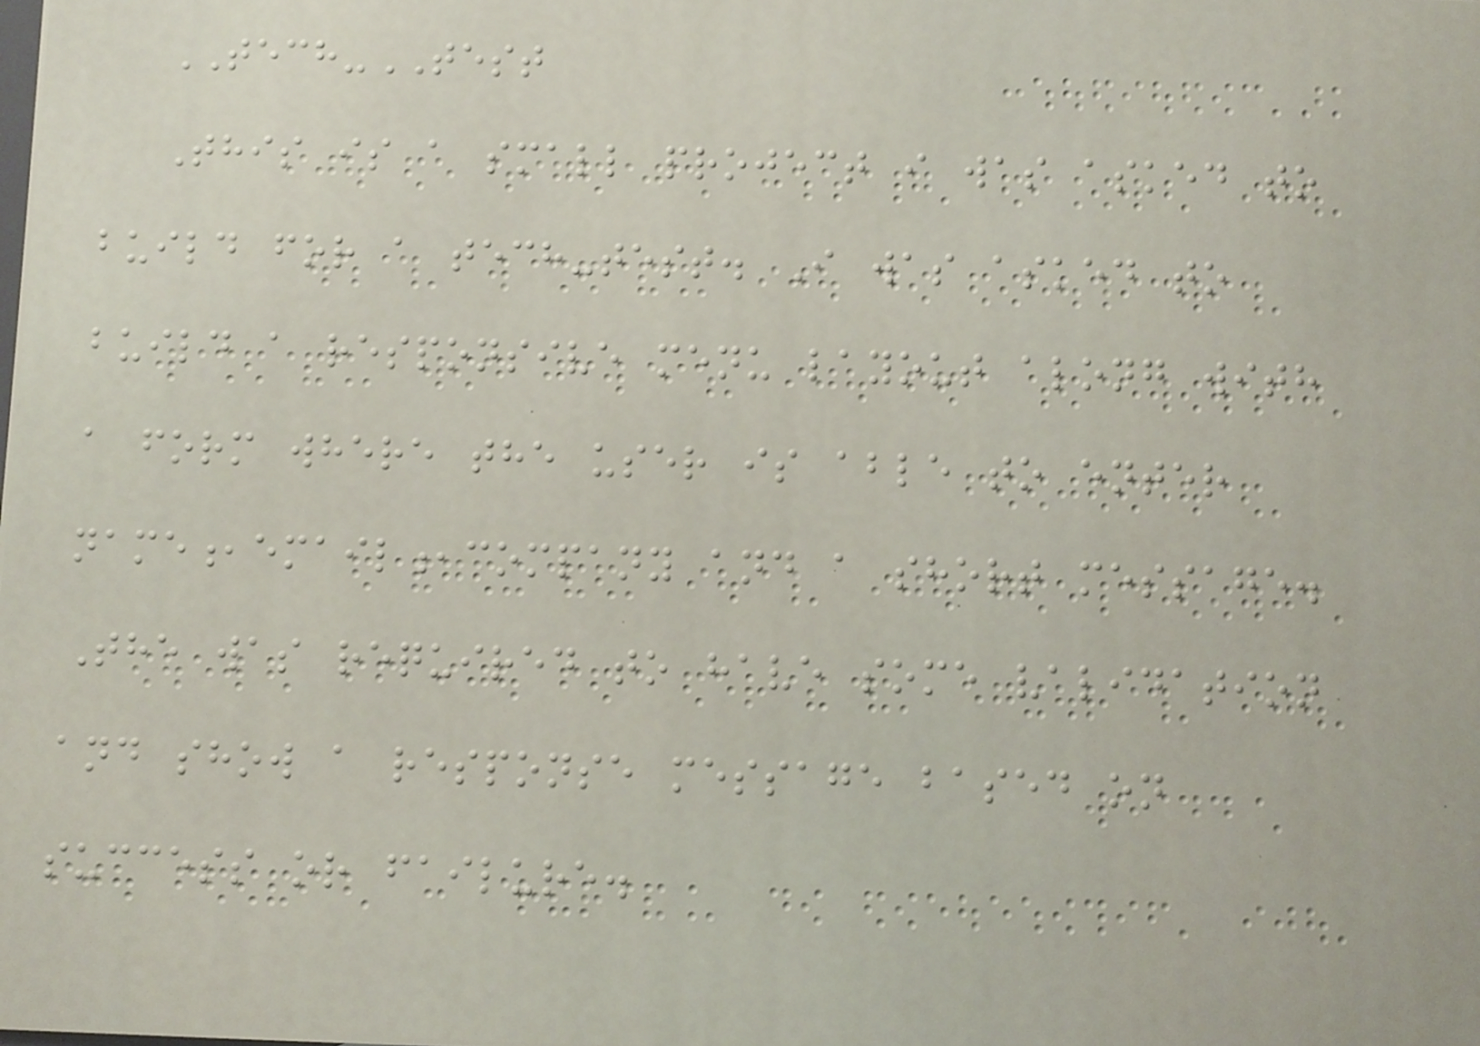TECH-TEST
This is a small project i was asked to
build for a tech-test. I was asked to
build a responsive menu layout along with
a form where the user is able to enter
name,email,company and a short message.
The was required to have some validation
and show a response message based on
success or failure.
